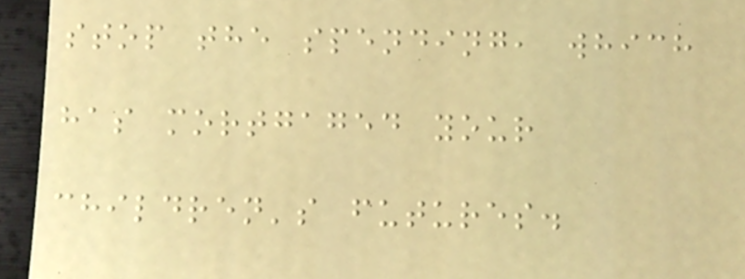stop the spending, which
has mortgaged your
children's futures.
